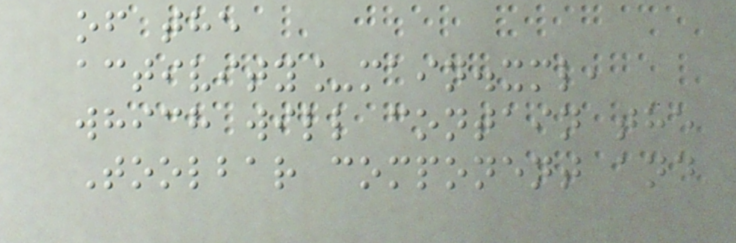of the
activity_main.xml,
which will contain the
Toolbar component and
